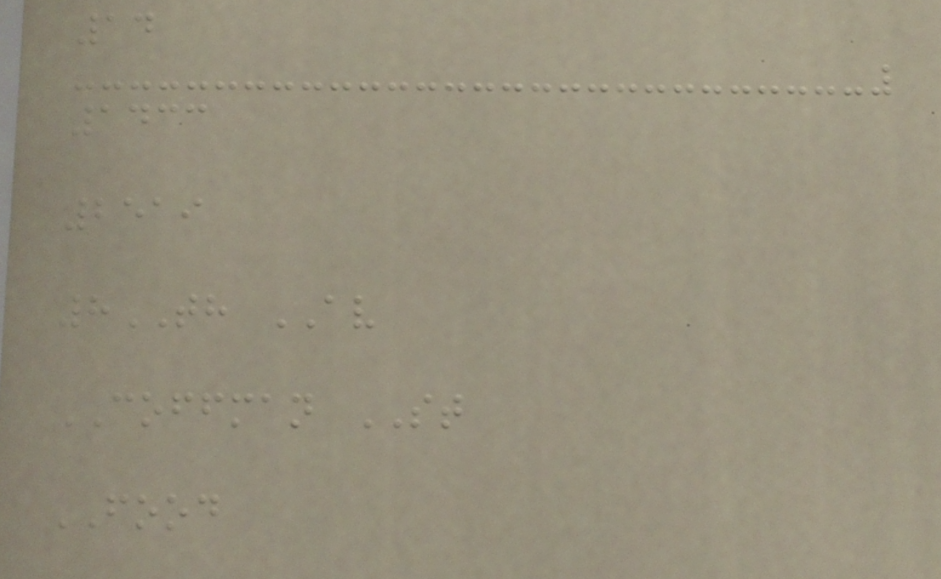14
1433
2519
8TH AV
COFFMAN ST
FOOD
